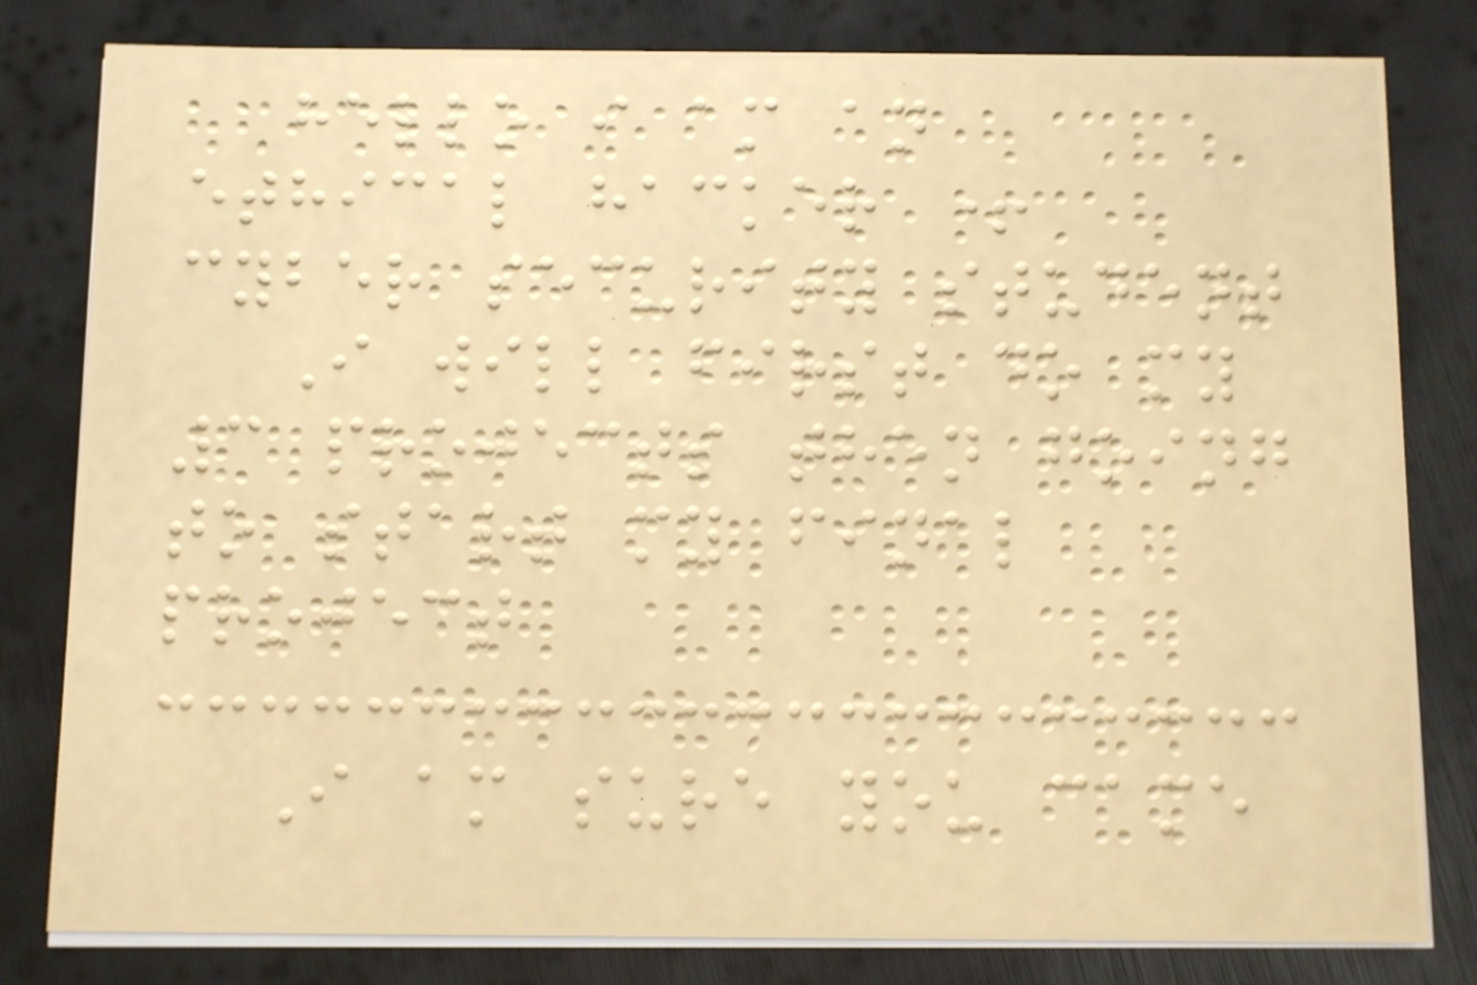hello i am an
ethical hacker +
cyber security student
I will first do my
3 projects then going
to start my final
project
I am sure you came
